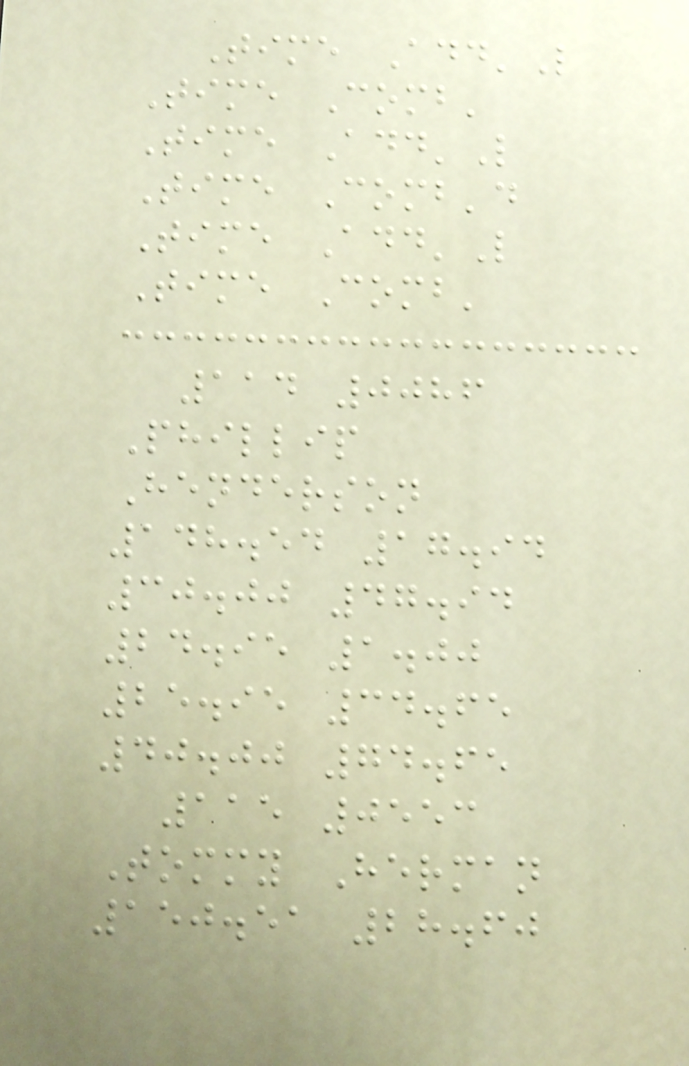Time Add'L
Time Comb'
Time Add'L
Time Comb'd
Time Add'L
Time Comb'
114 0086
Phillip
Henderson
148.54 17.94
30.00 47.94
24.95 1.00
25.95 34.65
40.00 74.65
115 0553
Tommy Herman
150.51 28.60
